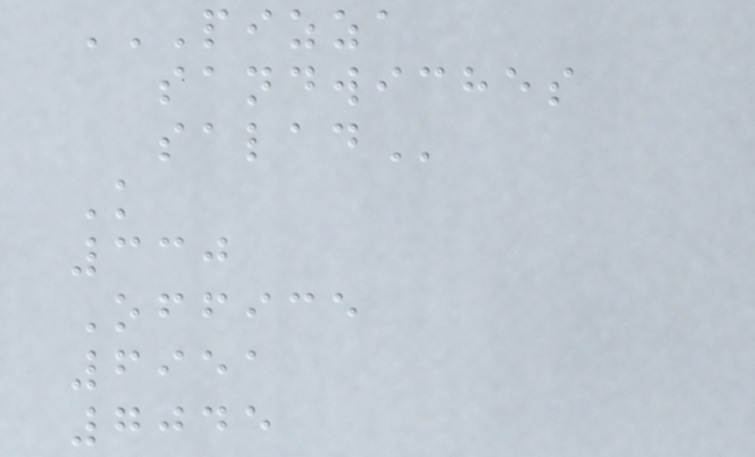PIZZA
SANDWICHES
SALAD
K
330
Office
6951
7045
